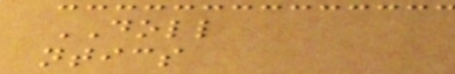DOLL
ntics
